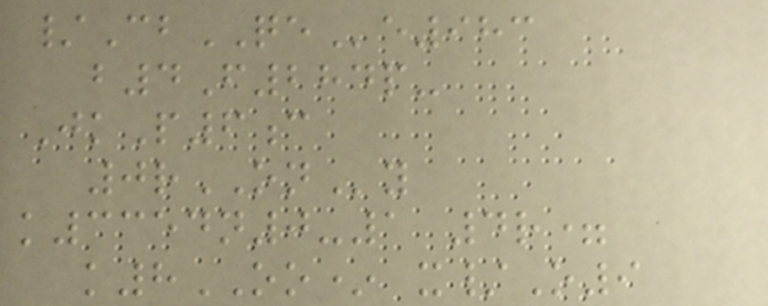/CbQEe983
b4F284p-
JkP6c
0rONy
k3354n0-1 4r=
k8OO* x/O9
